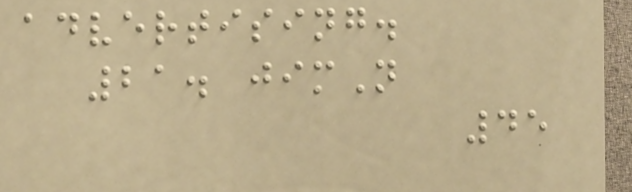advertising.
21. jimN
45
